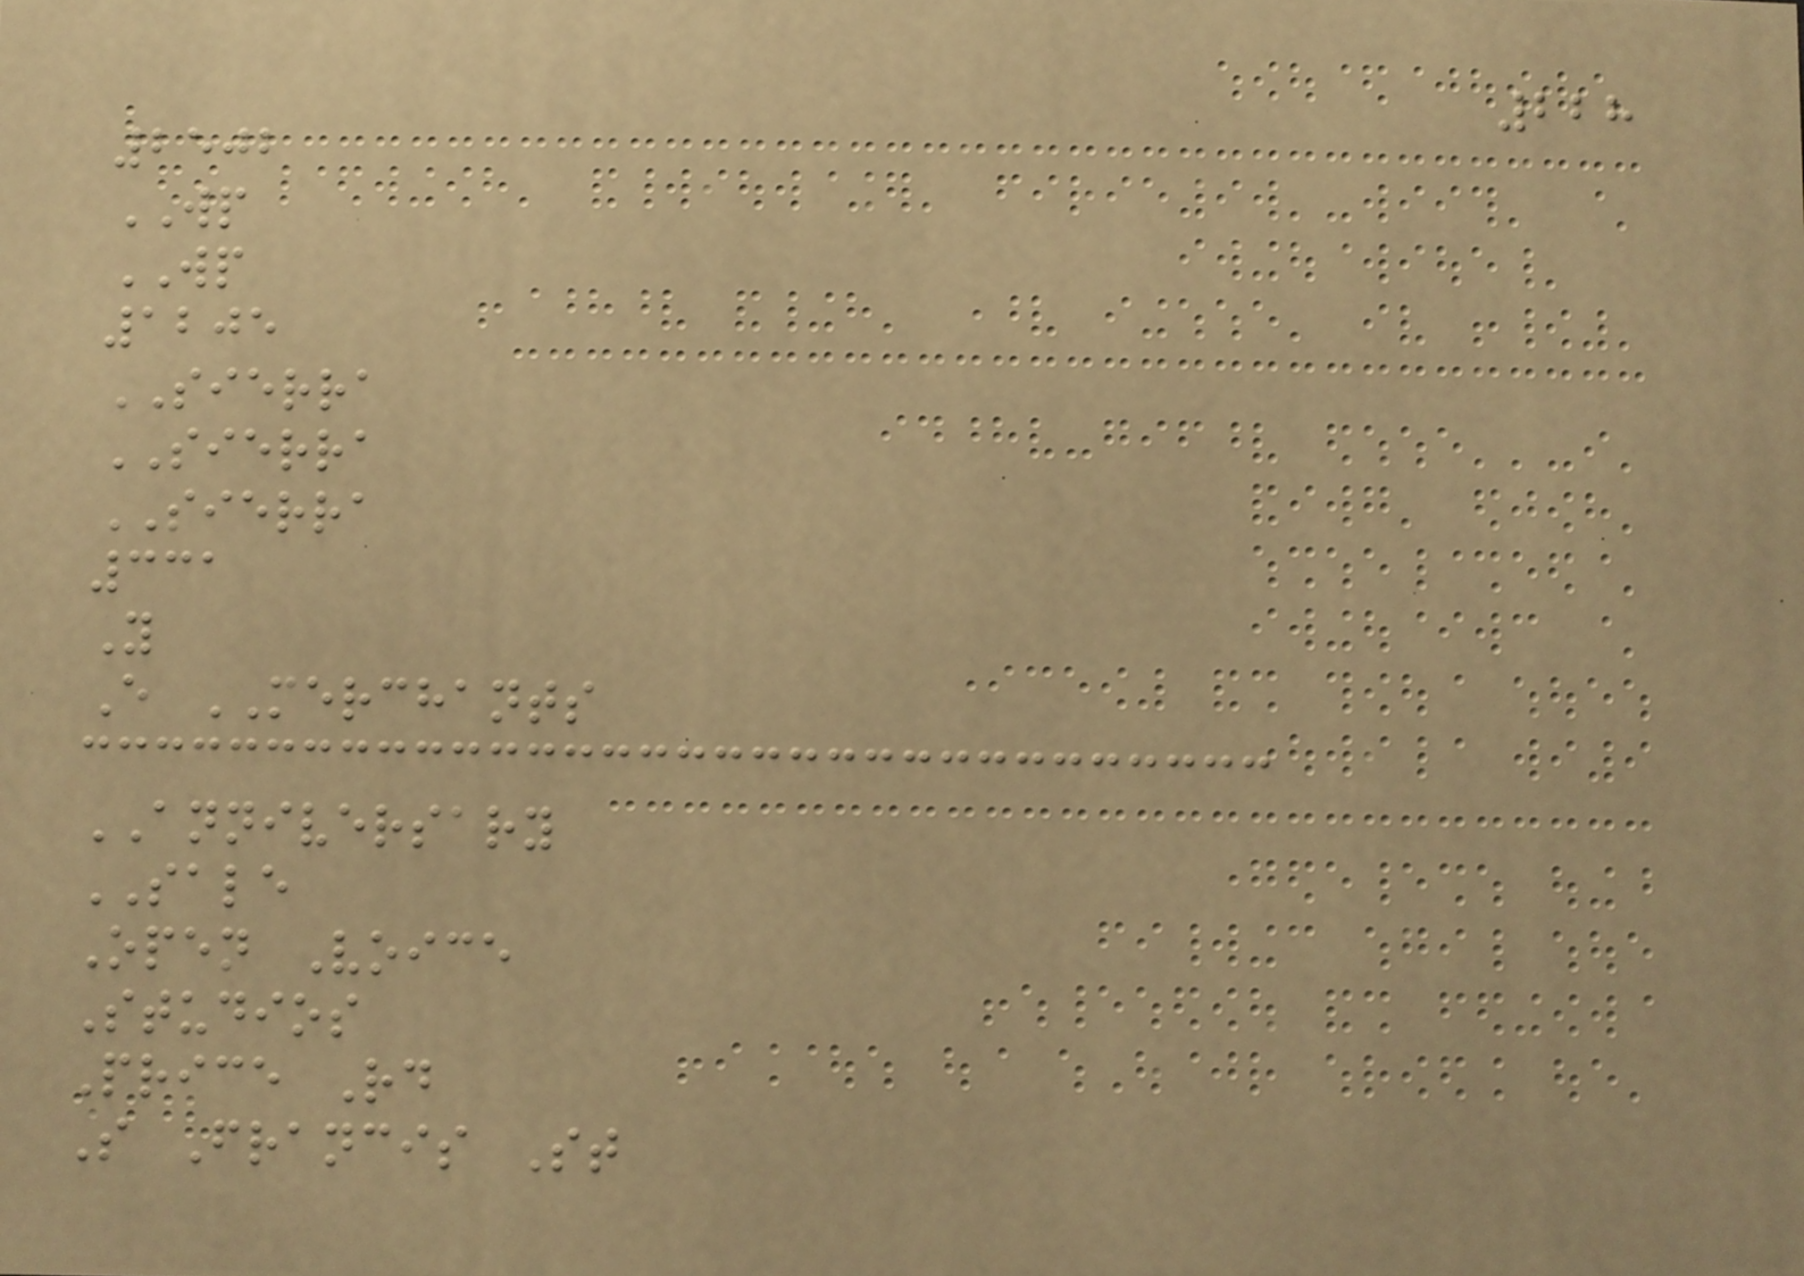228
2502
WP
WP
1205
SIERRA
SIERRA
SIERRA
331
Y
E MERCHANTS
ANNIVERSARY
SALE
Open Voice
Studios
Price Rd
S Francis St
